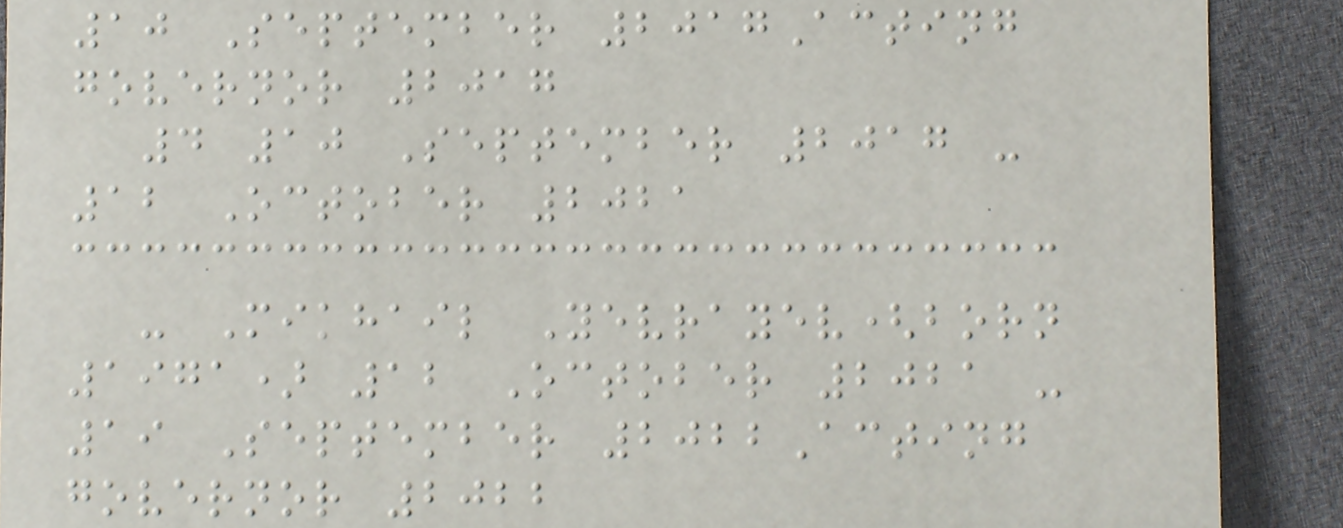10 September 2017Acting
governor 2017
4 10 September 2017 -
12 October 2021
- Mikhail Yevrayev(born
1971) 12 October 2021 -
19 September 2022Acting
governor 2022
